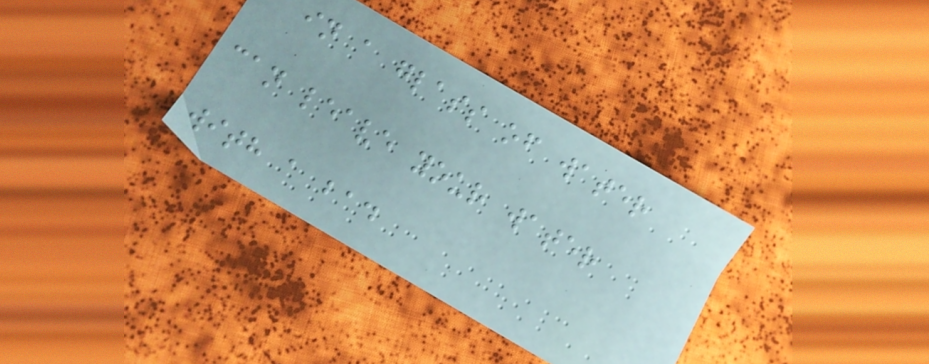in a glass of water
can leave your water
with a bad
